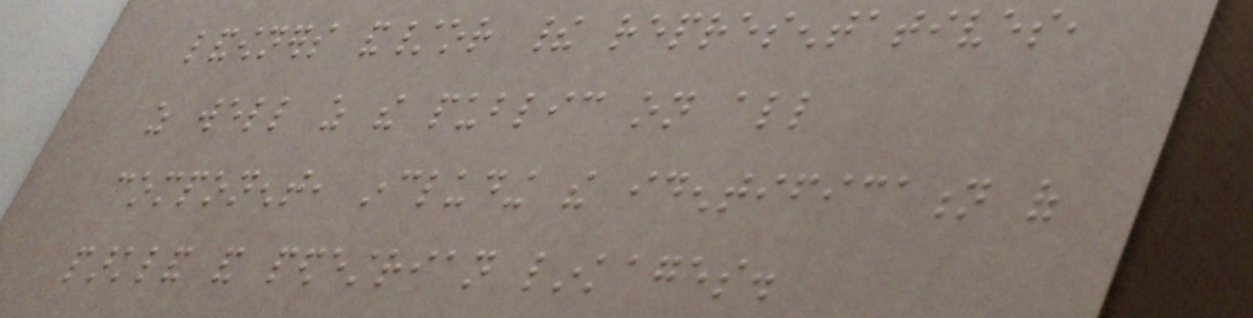landowners and/or their representatives,
as well as the public on all
component, including the identification of
parkland and pedestrian linkages.
